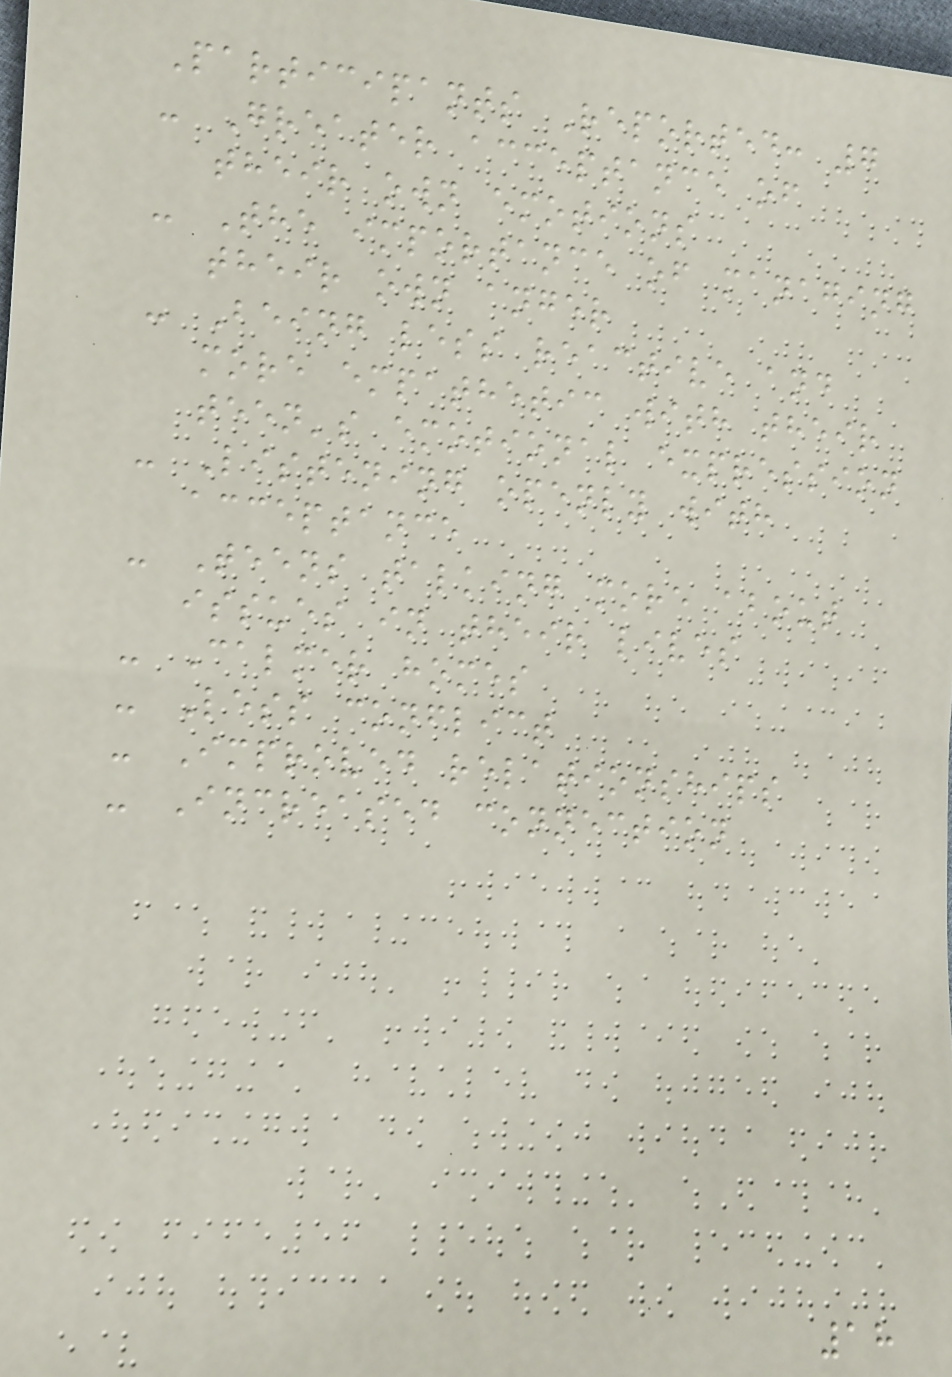Participants Reported: 7
- Greater acceptance of
their own emotions
- The importance of managing
their own anger
- Being less reactive and
more empathetic with their
teen's emotional expression
- Listening openly with
acceptance
- Teens talking more about
issues in their lives
- Calmer homes
- Less conflict
- Improved relationships
- Increased connection
18
